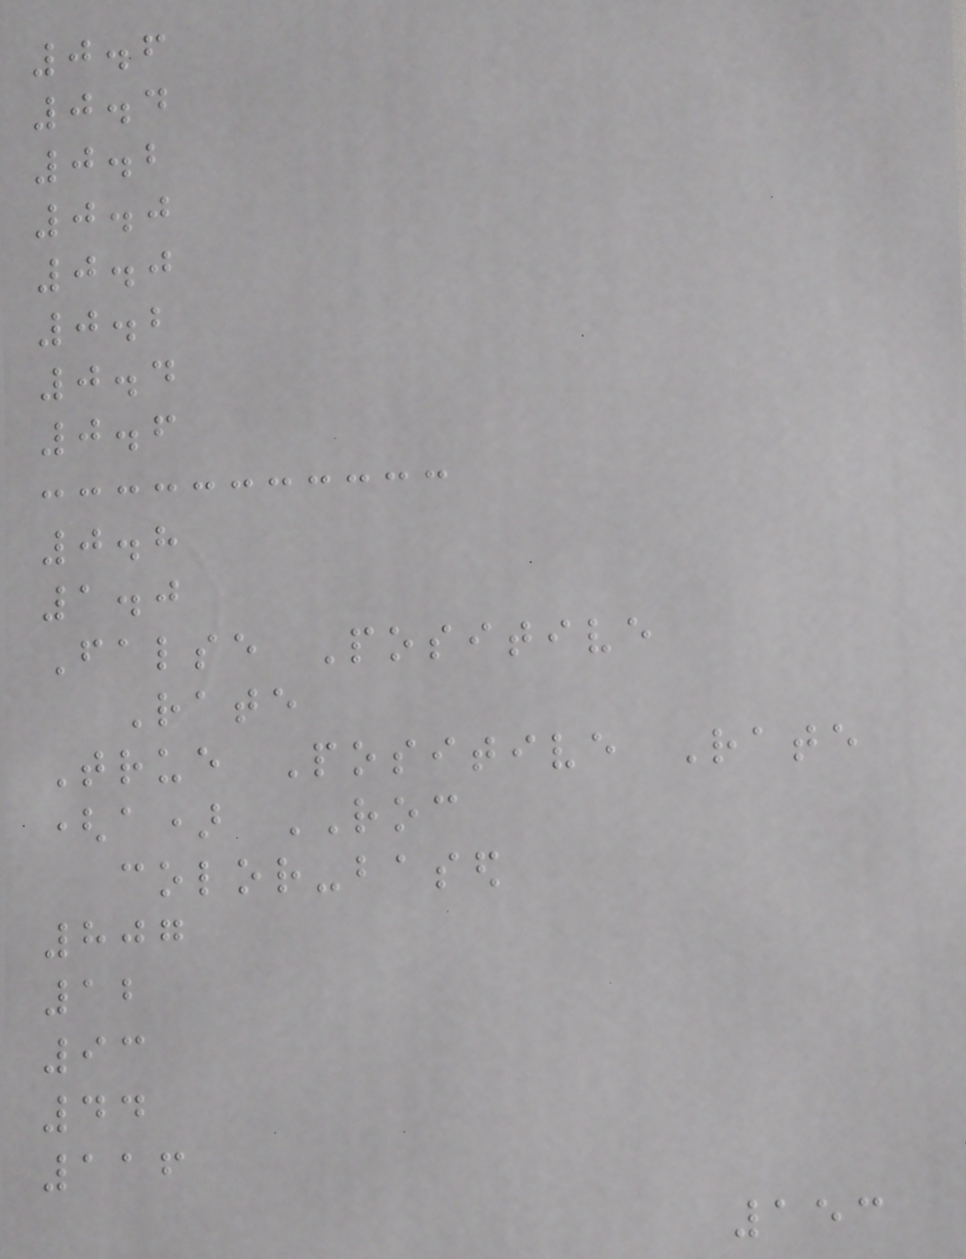0.6
0.4
0.2
0.0
0.0
0.2
0.4
0.6
0.8
1.0
False Positive
Rate
True Positive Rate
(a) ROC
color-based
807
12
93
44
116
153
